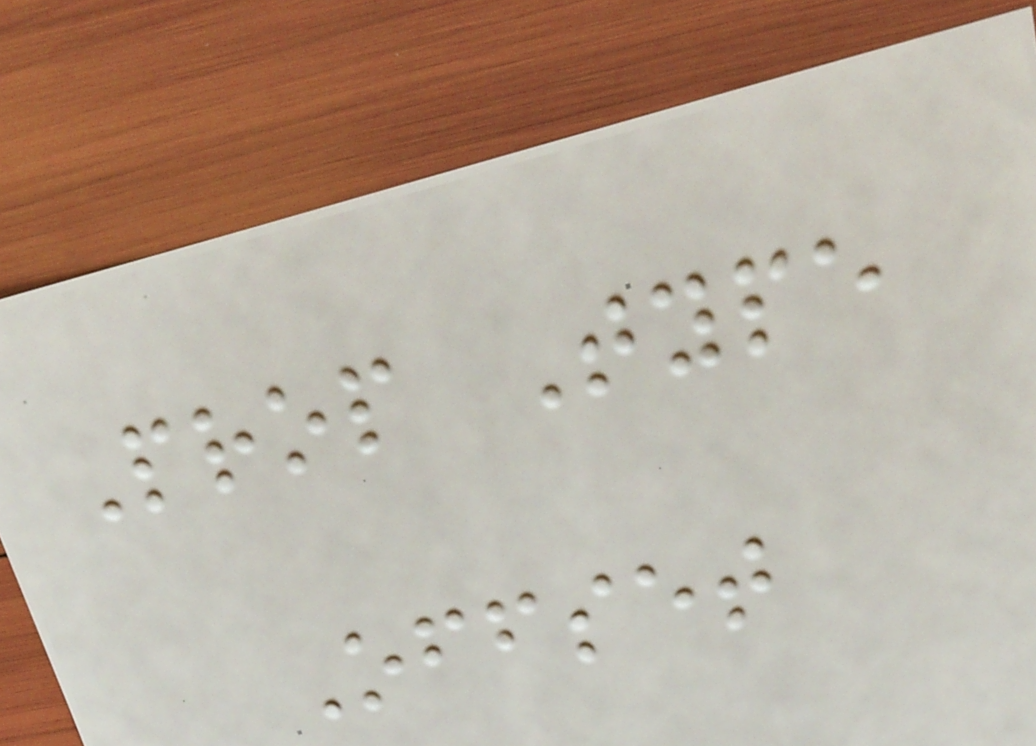Prop Type
Offset
